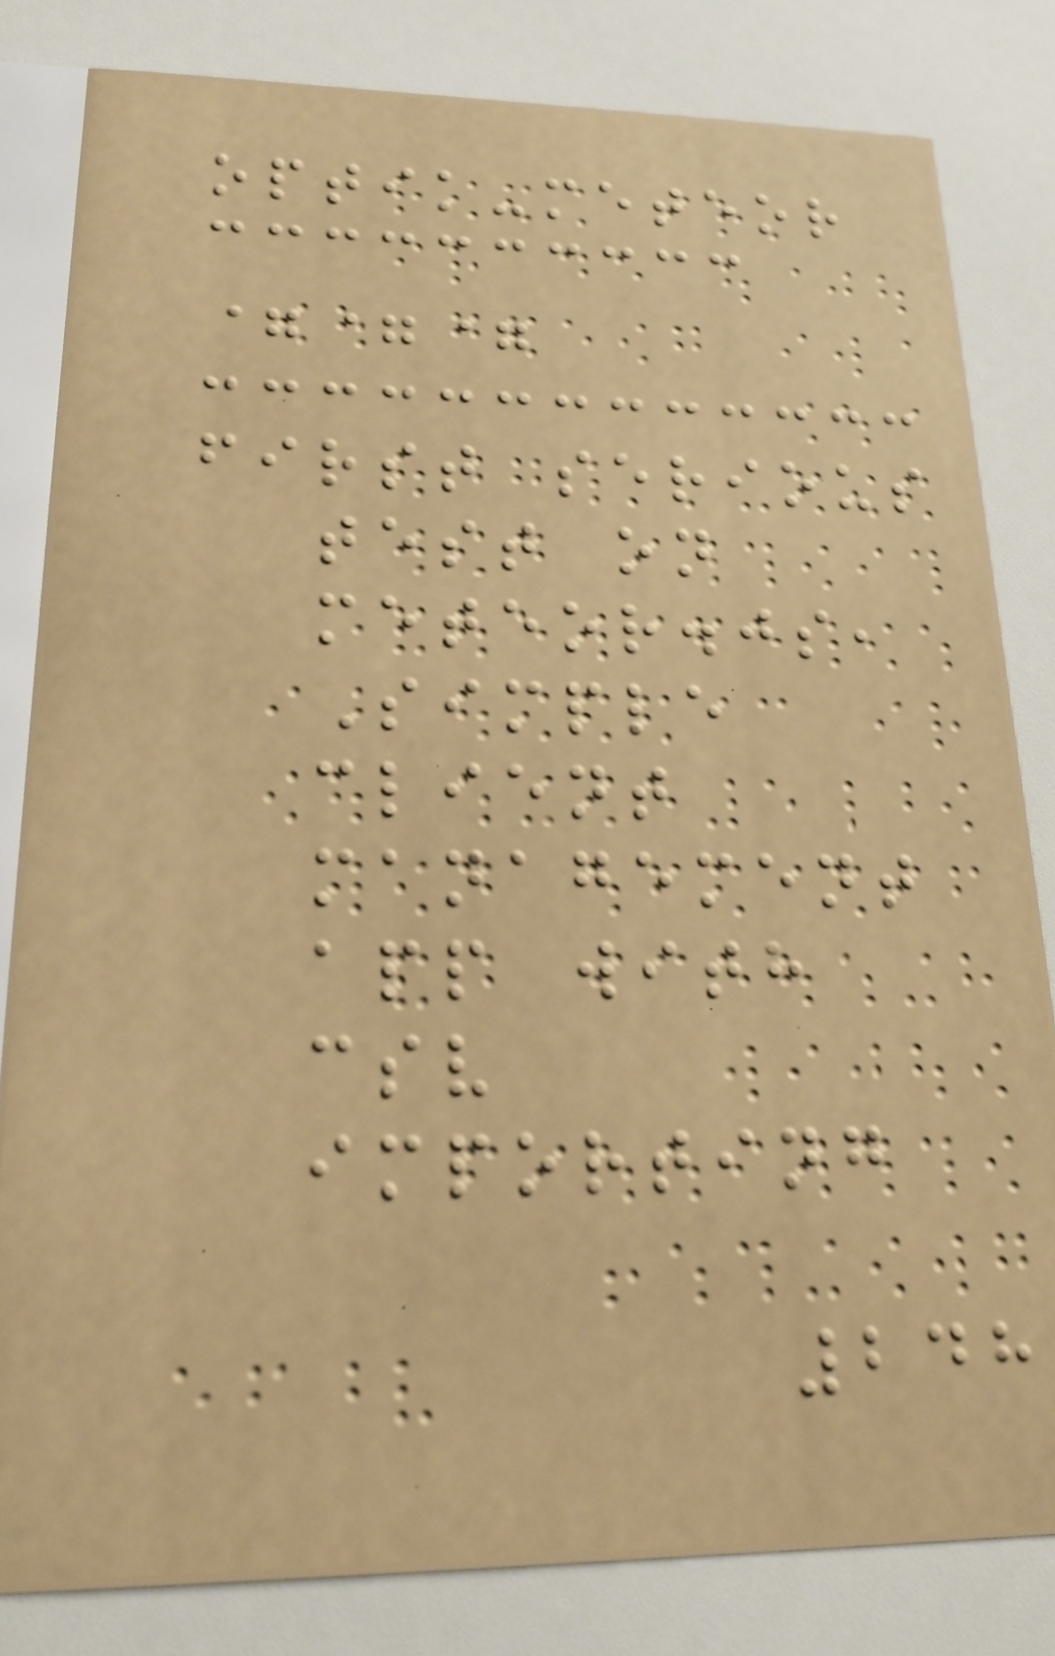optik-meteor
===
first serious
test on
meteor.js,
Simple
client
management
app with
csv
importing
248
